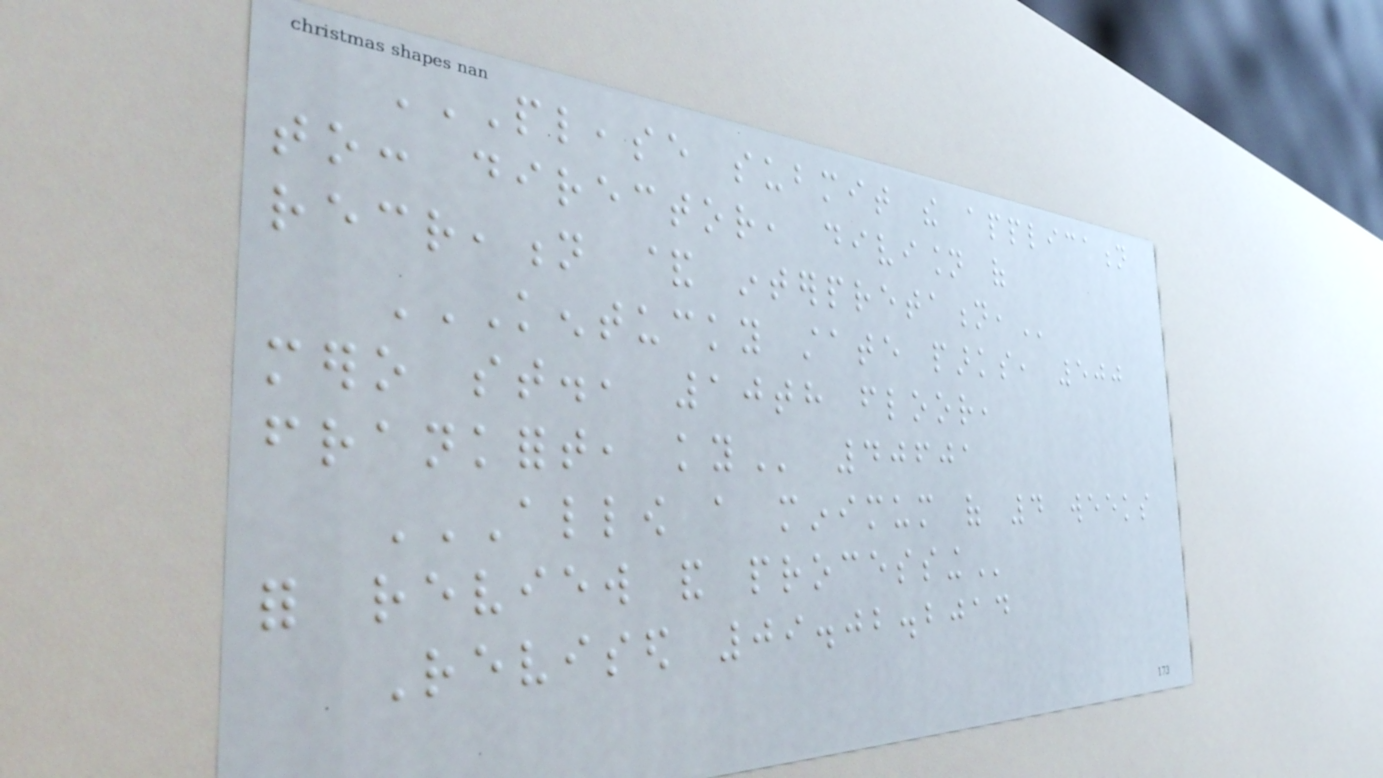PLEASE SUBMIT THE APPLICATION
TO: DIRECTOR, DIVISION OF
RECREATION & INTERPRETATION,
KENTUCKY STATE PARKS, 500
MERO ST., 10TH FLOOR,
FRANKFORT, KY 40601
ALLOW A MINIMUM OF 4 WEEKS
FOR REVIEW AND PROCESSING
Revised 09.02.2014
